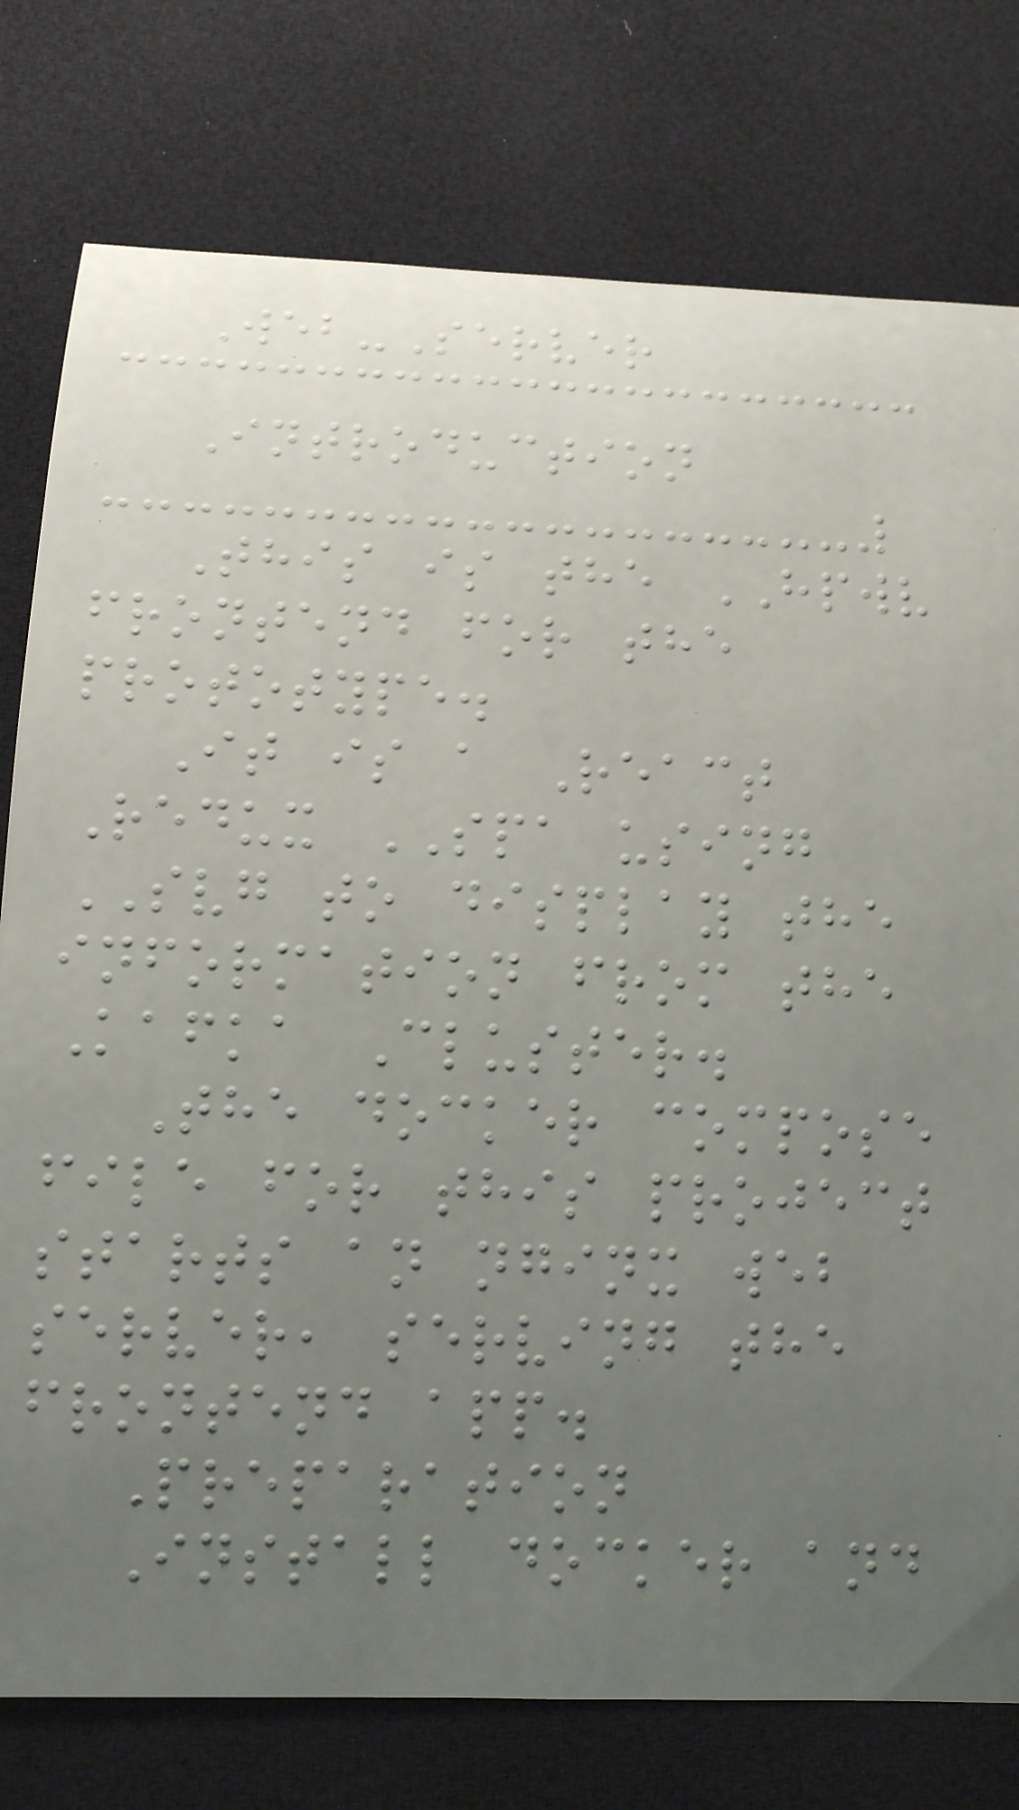Web-Server
Introduction
This is the HPWV
frontend for the
prototype.
It is a React
Redux SPA using
SVG to display the
information from the
Kafka Cluster.
The docker compose
file for this project
starts an nginx web
server, serving the
frontend app.
Preparation
Install docker and
